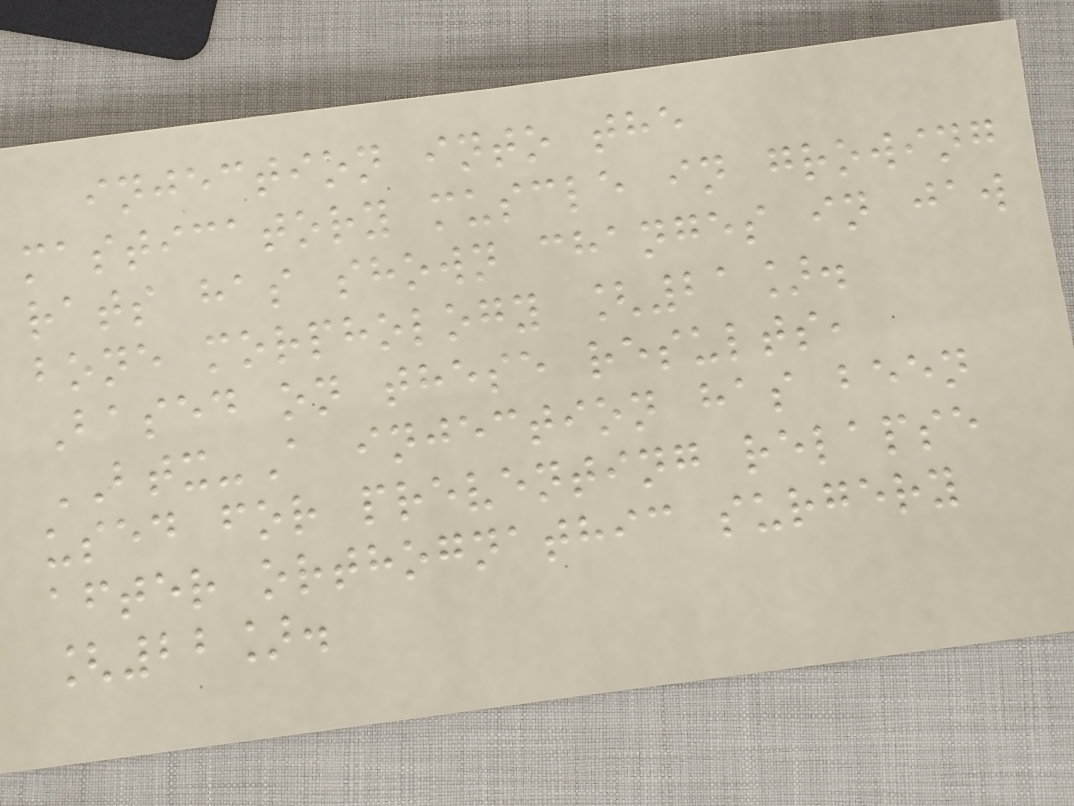injection into the
masticatory muscle in growing
rats has shown changes in jaw
bone morphology [21].
Based on these results,
BTX-A injection has been
used for preventing relapse
after orthognathic surgery
[22].
